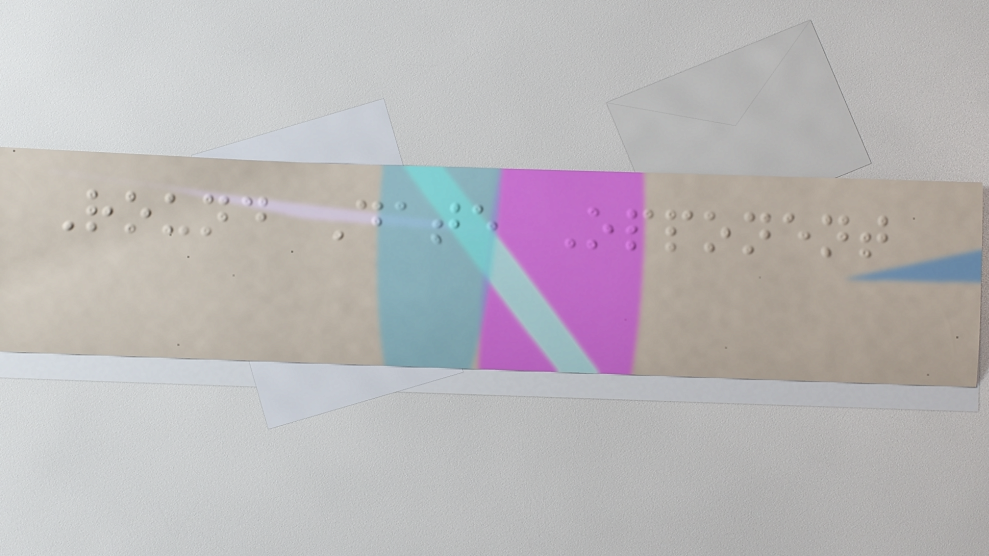Round Date Opponent
